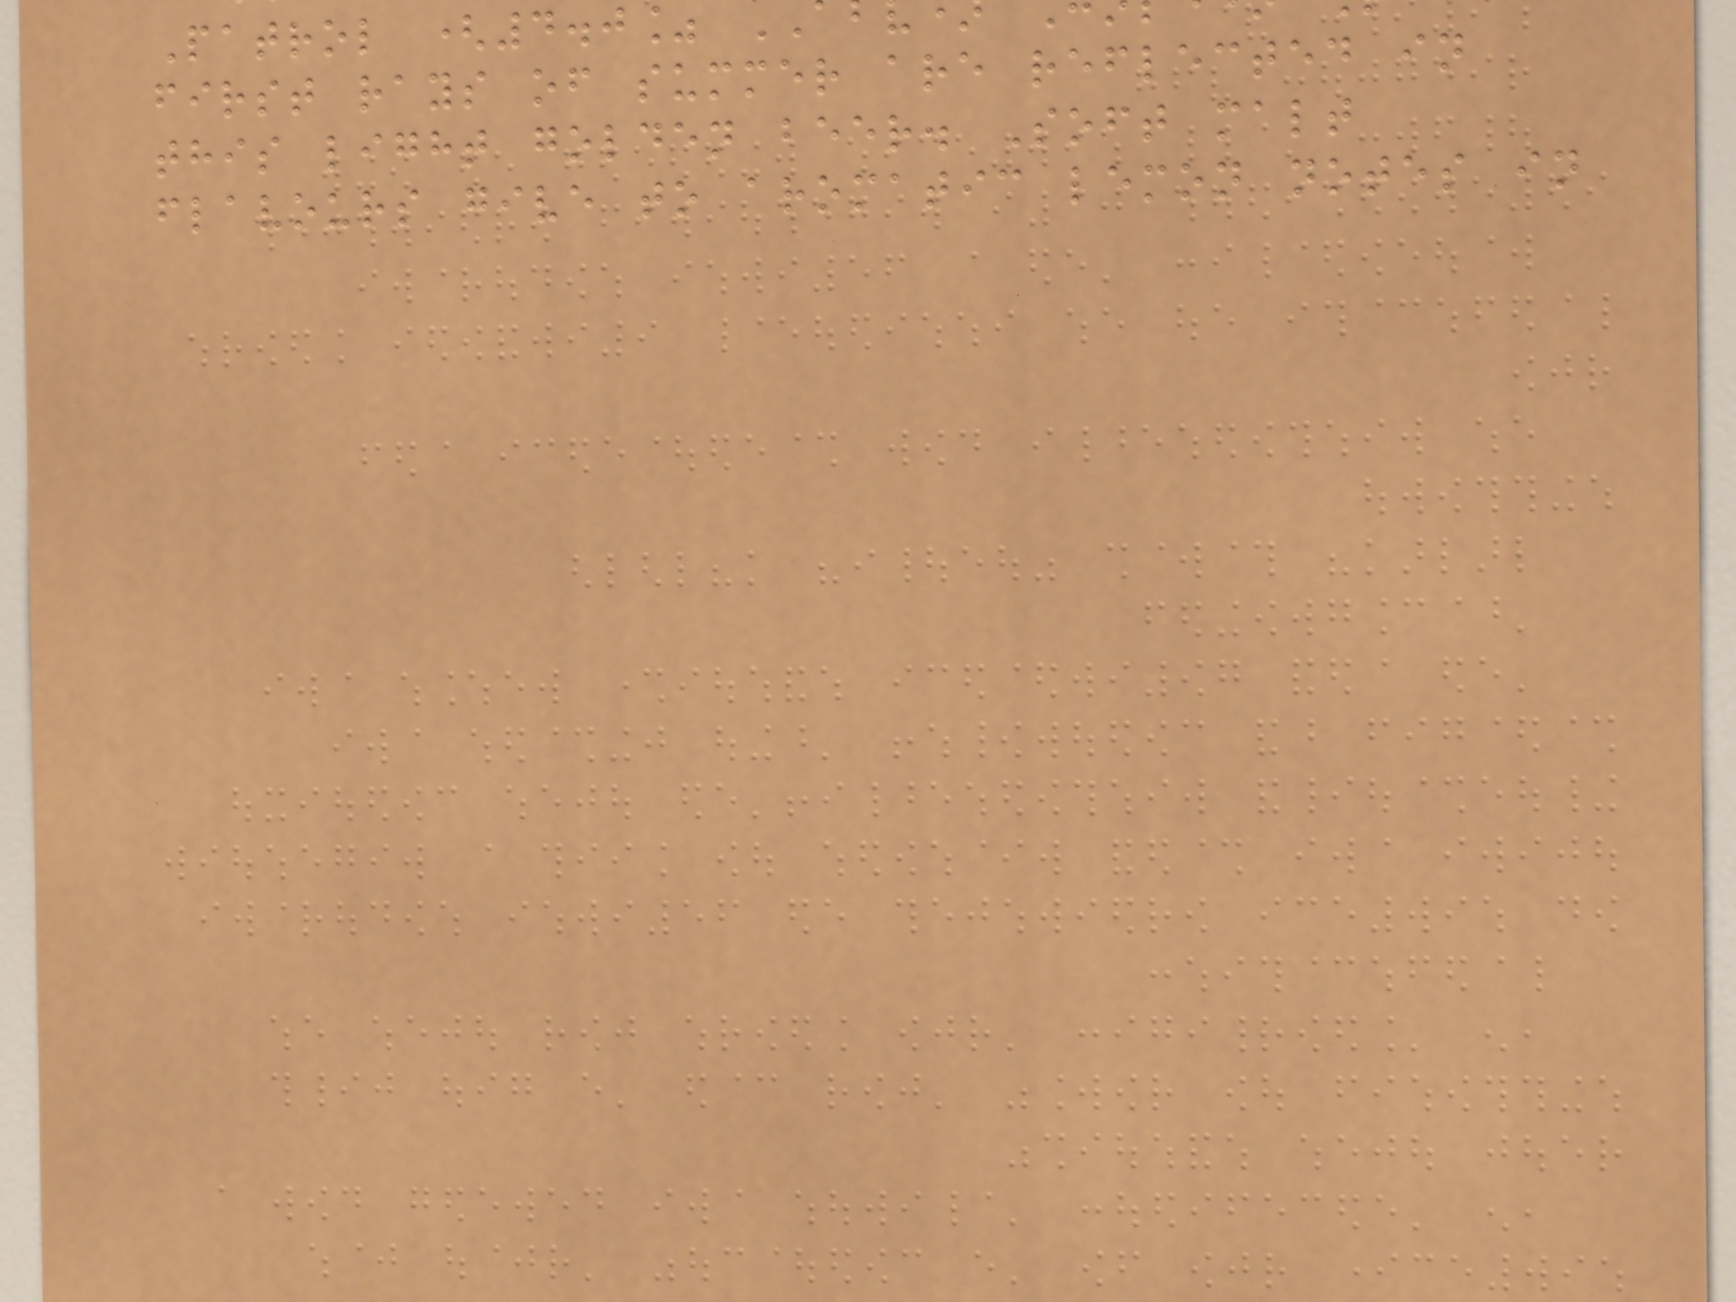Patrol (4.0%
first rays of summer are reflected in
this light golden beer. Soft malt
flavours give to aromatic lemon notes in
